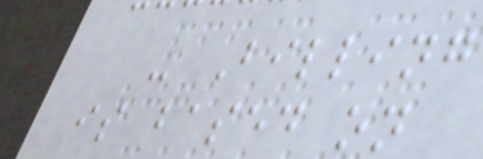- Billing
is based on
